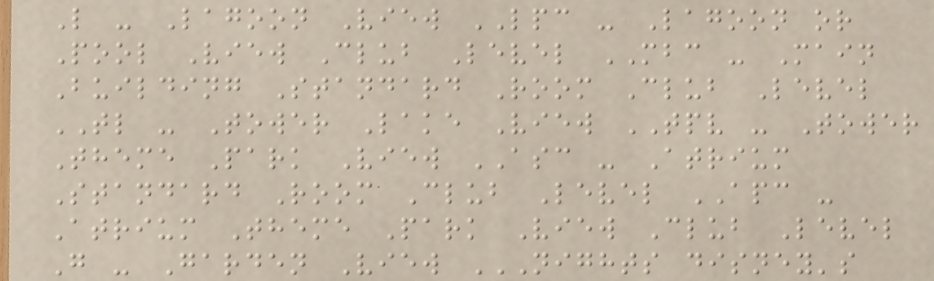L - Lagoon View LPC - Lagoon or
Pool View Club Level MBC - Main
Building Standard Room Club Level
TL - Tower Lake View TPV - Tower
Theme Park View ASC - Atrium
Standard Room Club Level APC -
Atrium Theme Park View Club Level
G - Garden View NIGHTS DISNEY'S
